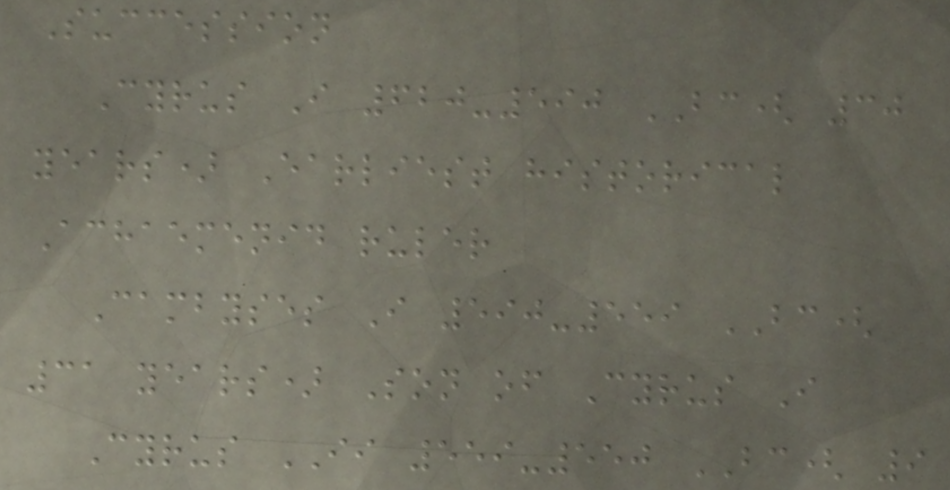Succession
Cyrus I 620-590 BC( 30
years) Earliest historical
Achaemenid ruler
Cambyses I 590-559 BC(
31 years) Son of Cyrus I
Cyrus II 559-550 BC( 9
